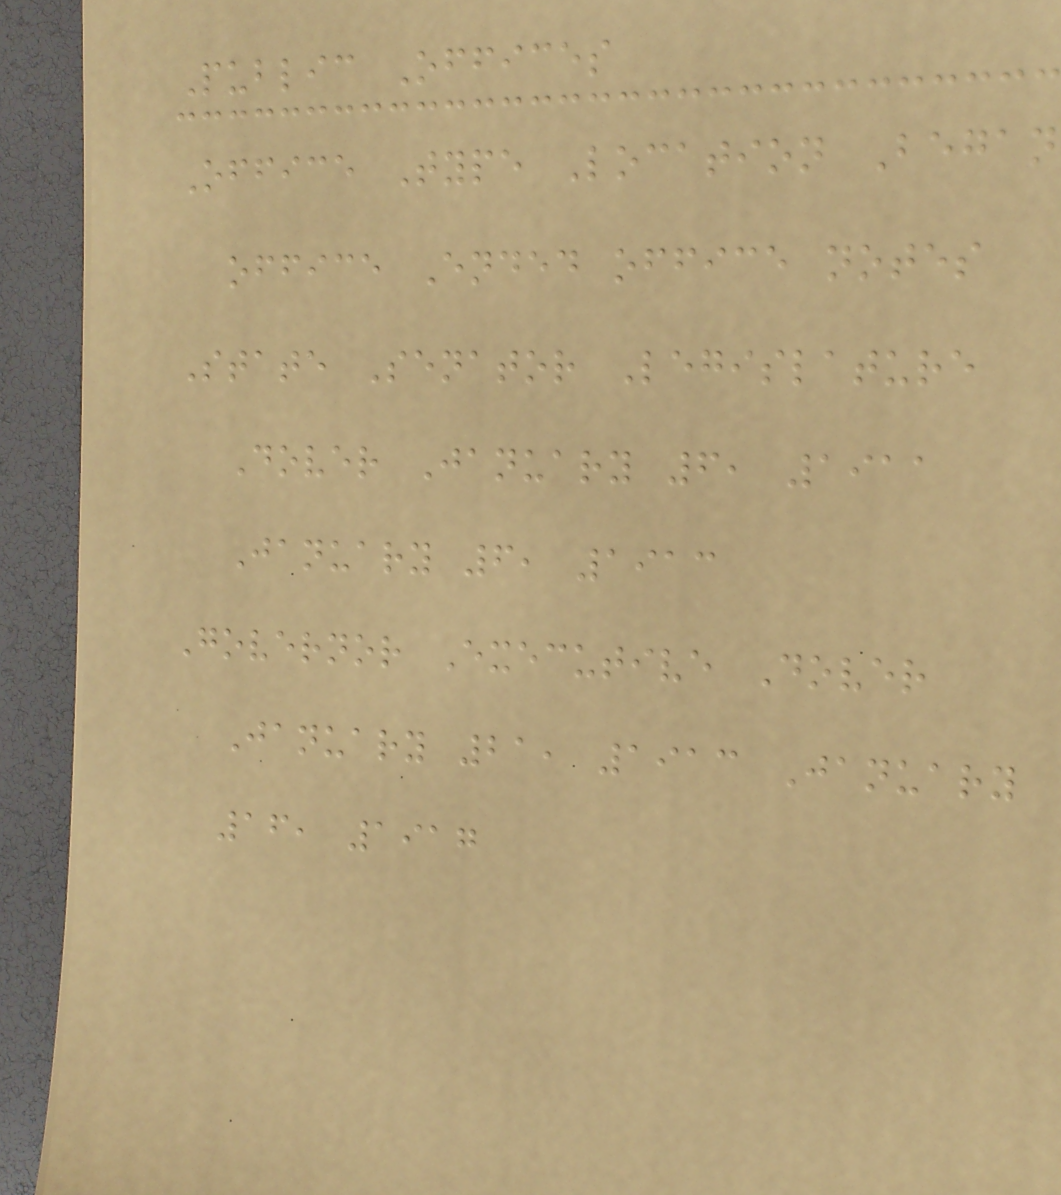Public Offices
Office Type Location Began
office Ended office notes
State Senator Legislature
Dover January 6, 1911
January 6, 1913
Governor Executive Dover
January 21, 1913 January
16, 1917
